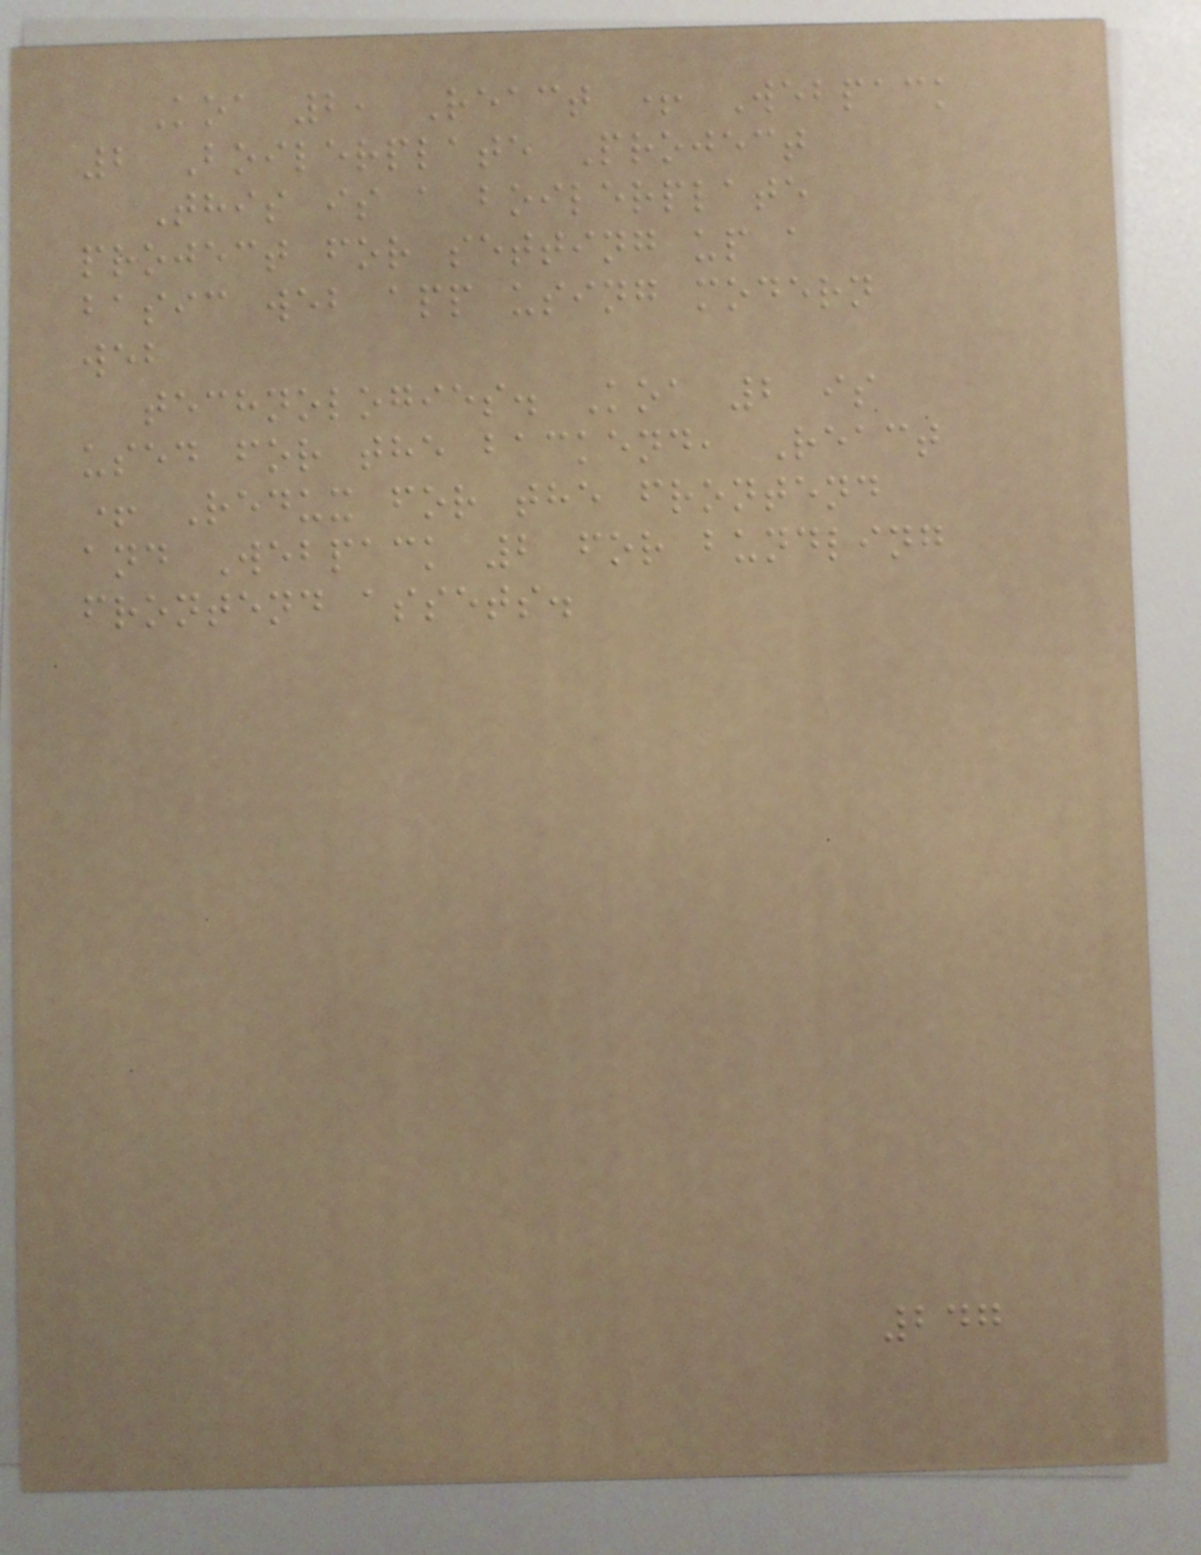Koa 2, React + Webpack
2 Boilerplate Project
This is a boilerplate
project for setting up a
basic web app using modern
web
technologies. Koa 2 is
used for the backend, React
+ Redux for the frontend
and Webpack 2 for bundling
frontend assets.
247
